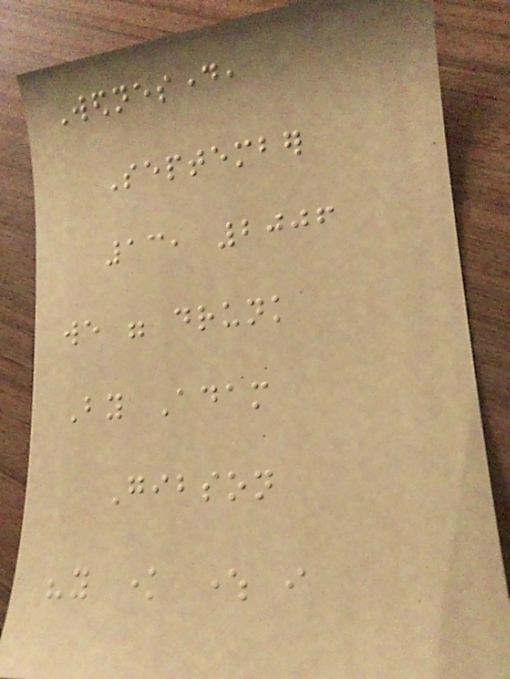Wednesday,
September
13, 2006
we were drunk
By Adam
Gibson
"you know where i
